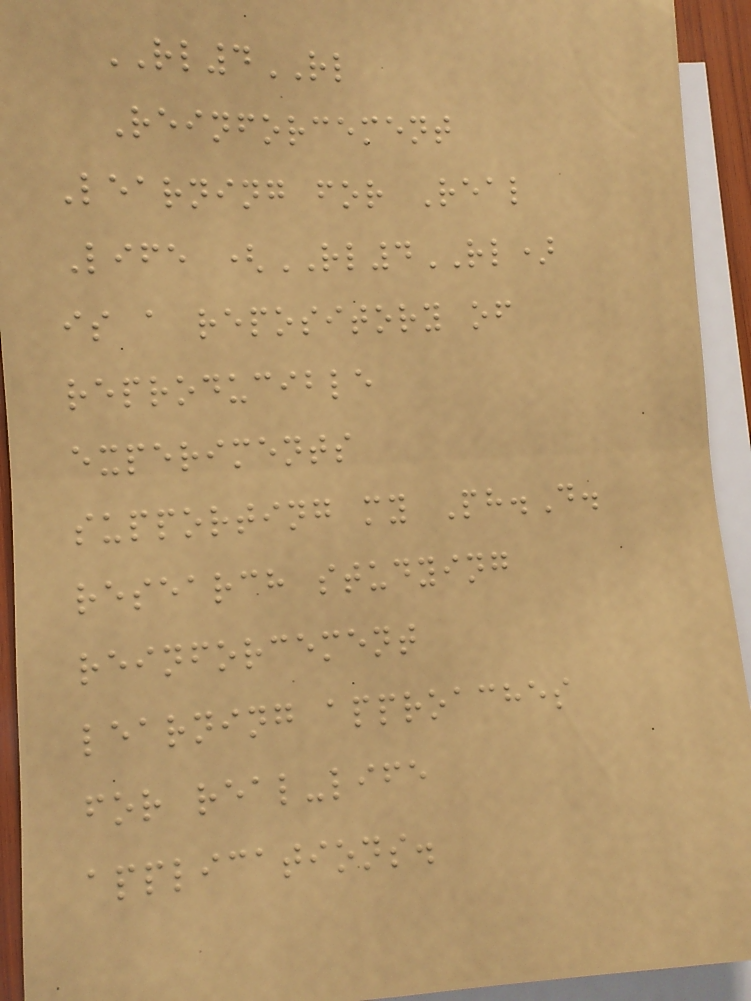RL4RL
Reinforcement
Learning for Real
Life (RL4RL)
is a repository of
reproducible
experiments
supporting my Ph.D.
research studying
reinforcement
learning approaches
for real-life
applications.
